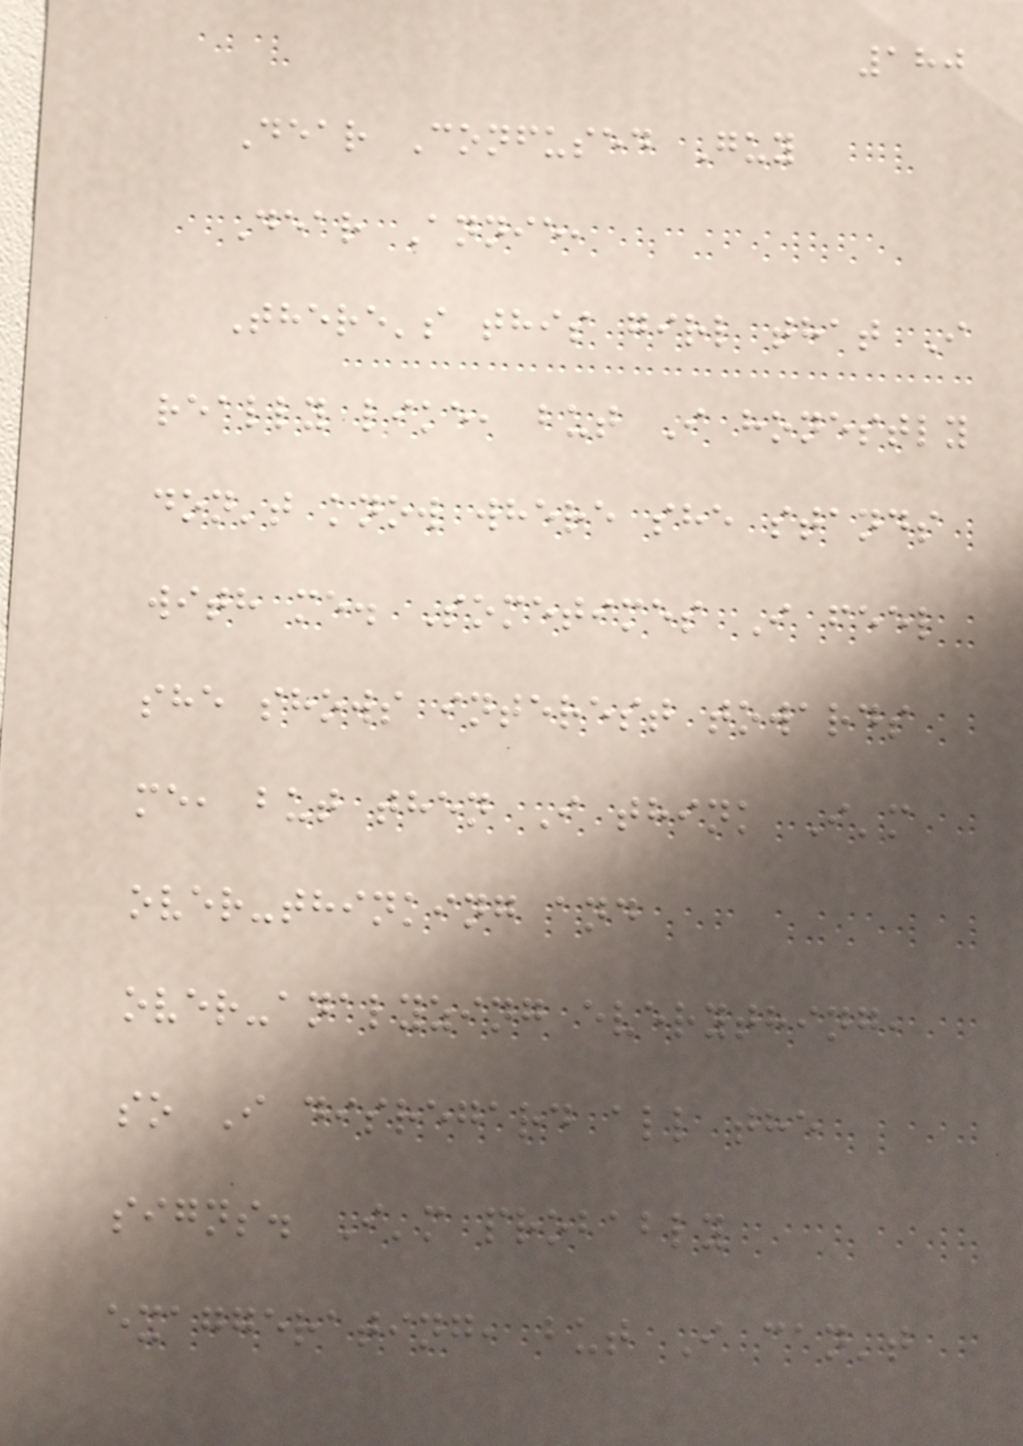180
Dear Confused Guy
Dear Annie,
There's this girl that I
really like, but I honestly
don't know where she stands
with me. Sometimes I feel
she shows interest towards
me, but then I think I'm
over-thinking and
over-analyzing everything,
so I disregard all the
signs. I'm probably
exaggerating, but I can't
